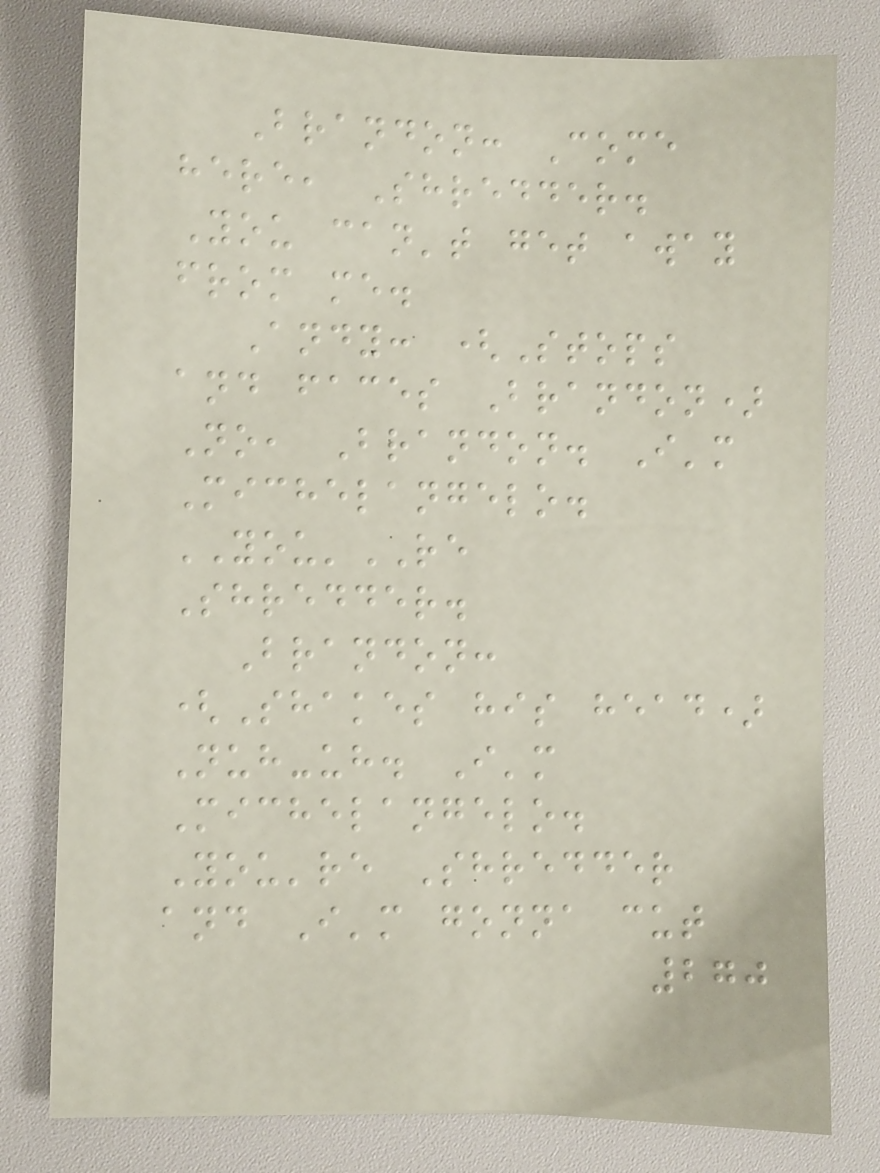Brandon: Come
here, Shredder.
You can't get away
from me.
Andy: (Stops
and faces Brandon)
No, Brandon. I'm
Michelangelo.
YOU'RE
Shredder.
Brandon:
(Shakes his head)
Nuh-uh. I'm
Michelangelo.
You're Shredder
and I'm gonna cut
270
